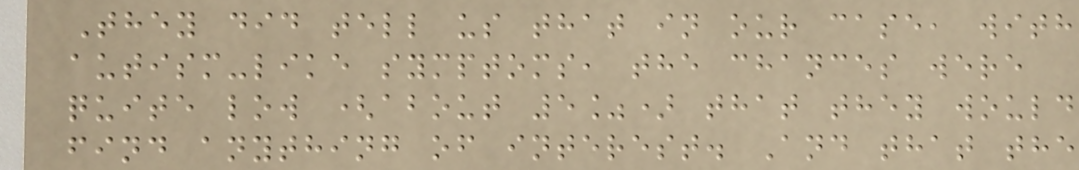They did tell us that in our case, with
autism-like symptoms, the chances were
quite low (about 5%) that they would
find anything of interest. And that the
